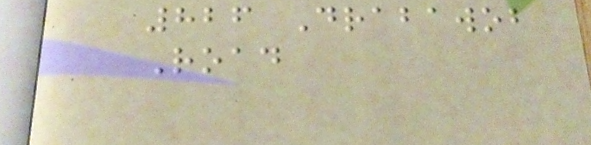826 Drabawob
Road
